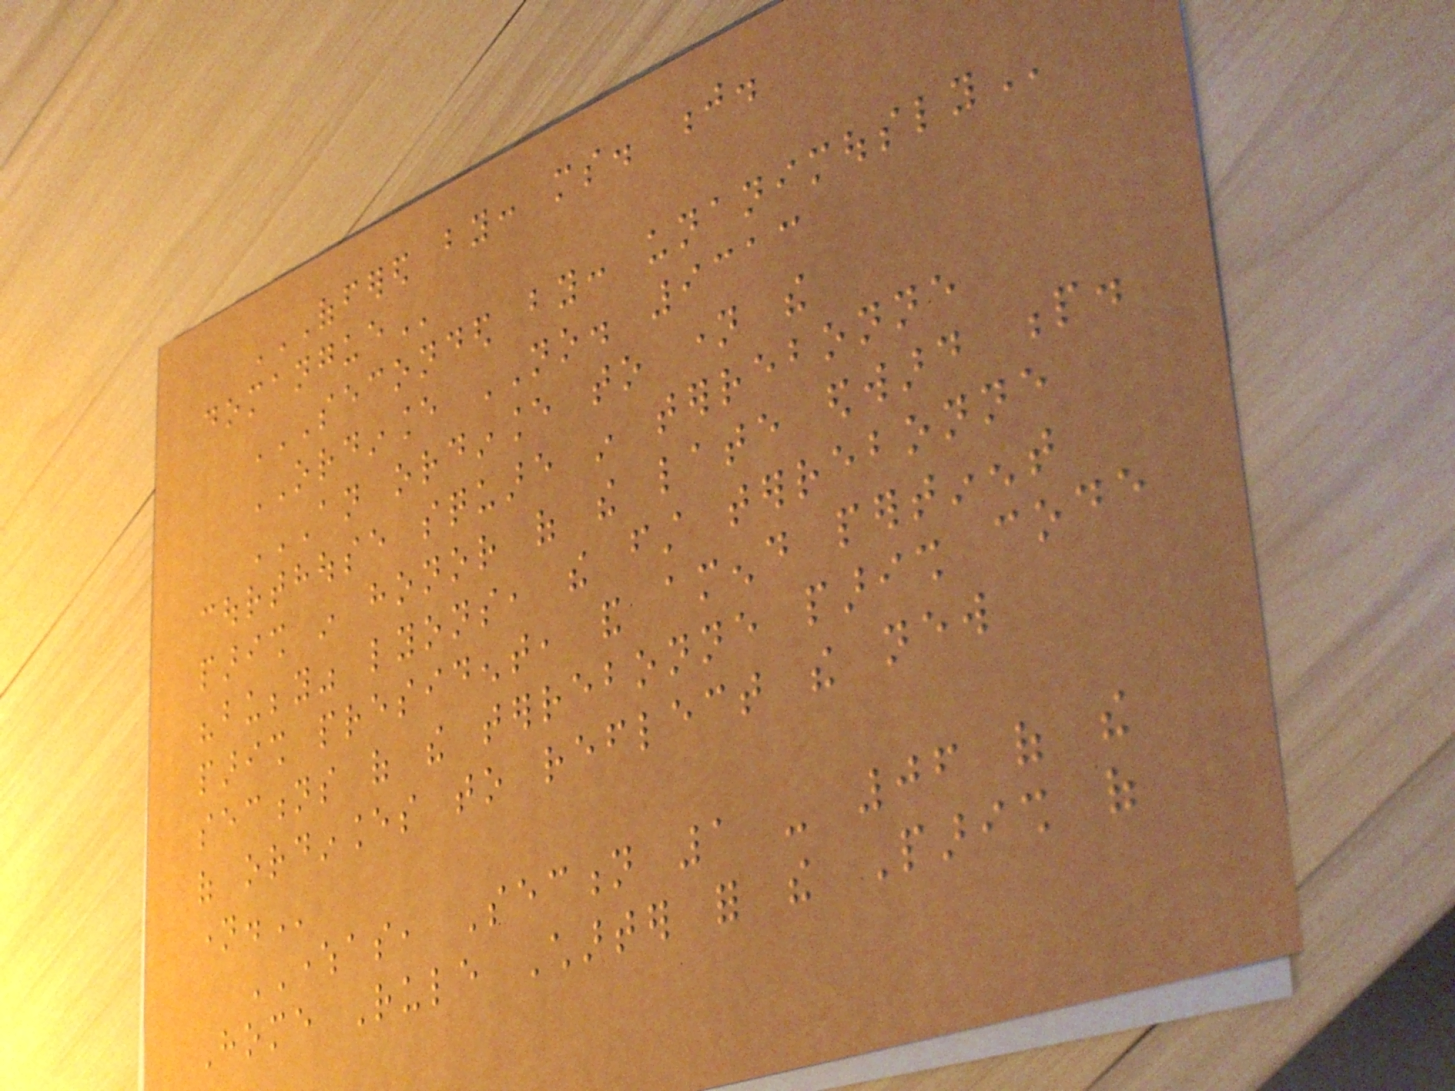OFFERED BY: MS. J.
DOMANGUE
SECONDED BY: UNANIMOUSLY
ORDINANCE NO. 9313
AN ORDINANCE TO NAME THE
COURTHOUSE SQUARE IN TERREBONNE
PARISH IN HONOR OF THE LATE EDWARD P.
"BUBBY" LYONS, THE FIRST TERREBONNE
PARISH PRESIDENT, AND AMEND PERTINENT
SECTIONS OF THE TERREBONNE PARISH CODE
OF ORDINANCES TO REFLECT THE NEW
NAME.
WHEREAS, Section 1 - 06 of the
Home Rule Charter for the Parish of
